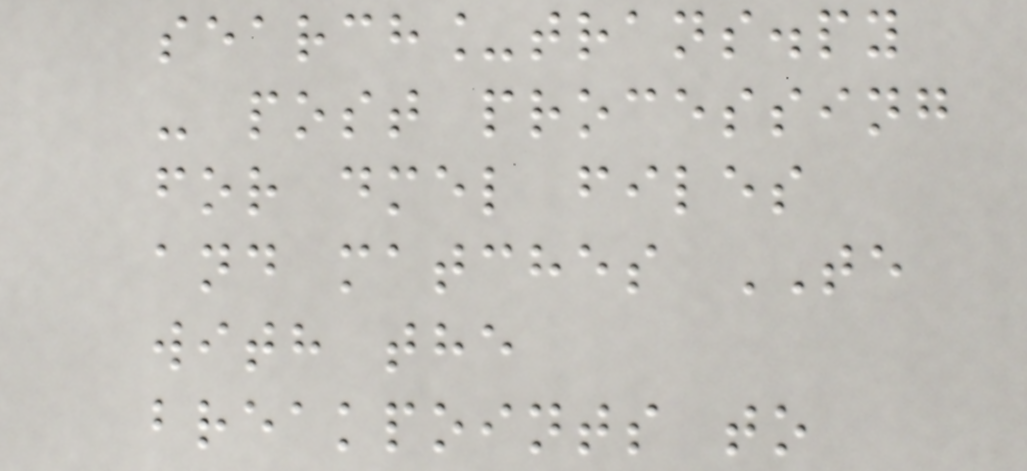search_trans.py
- post processing
for dmel files
and matches TE
with the
breakpoints to
